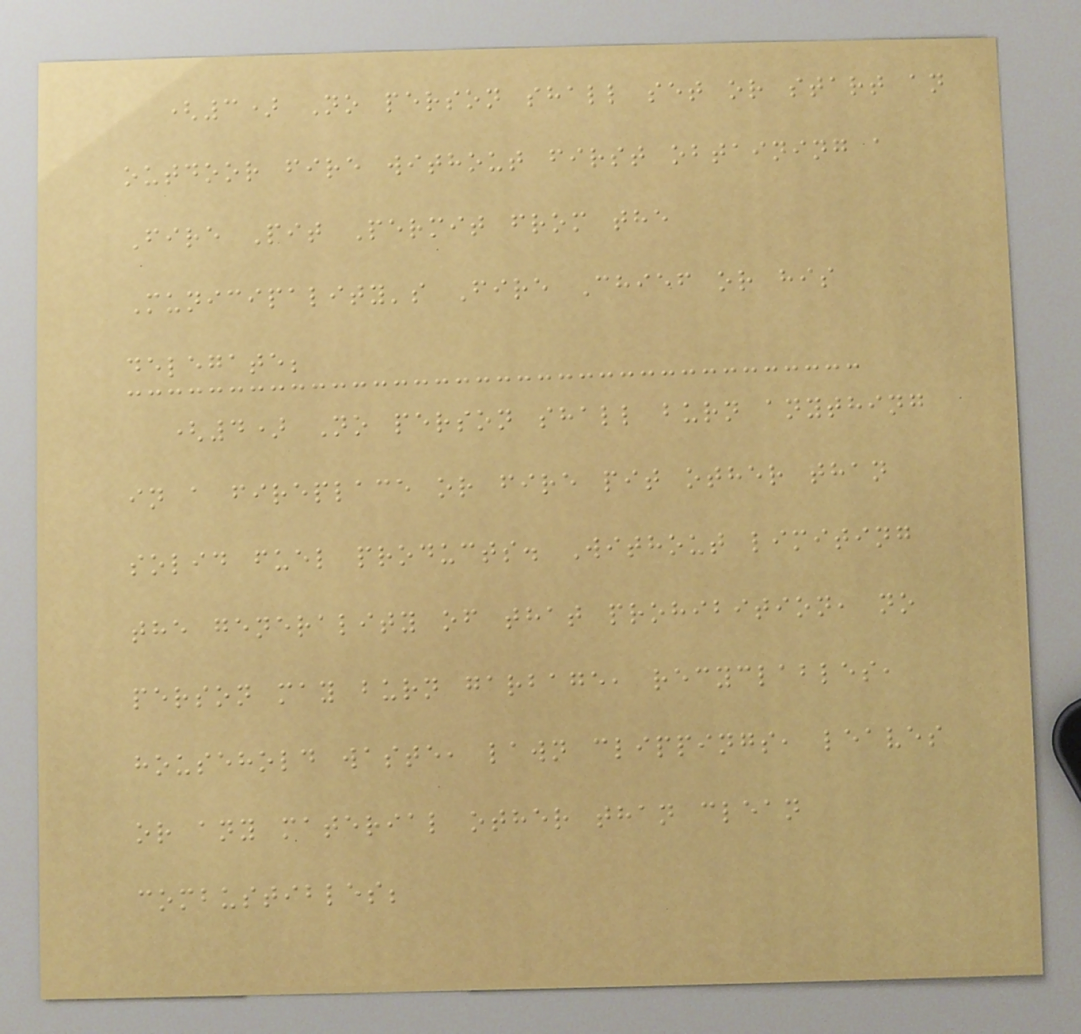(3) No person shall set or start an
outdoor fire without first obtaining a
Fire Pit Permit from the
Municipality's Fire Chief or his
delegate;
(4) No person shall burn anything
in a fireplace or fire pit other than
solid fuel products. Without limiting
the generality of that prohibition, no
person may burn garbage, recyclables,
household waste, lawn clippings, leaves
or any material other than clean
combustibles;
